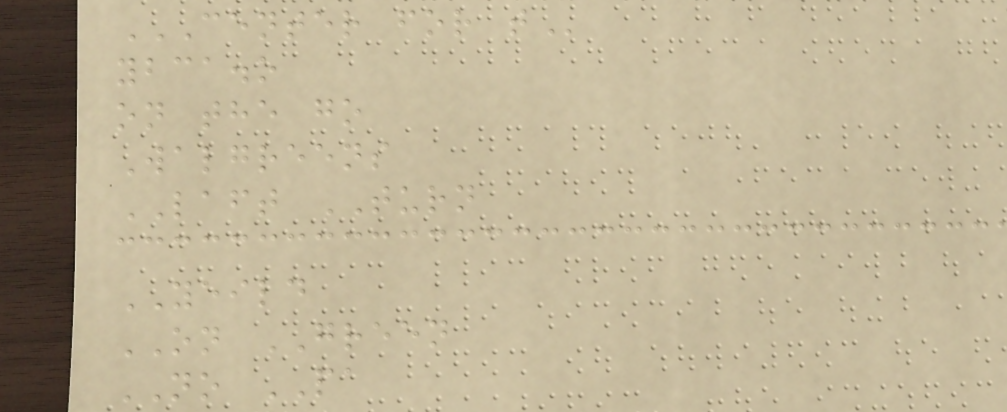CENTER FOR T
ybca.o
on the go
Walgreens
LAFT TURN
YEILD
ON GREEN
NO PA
